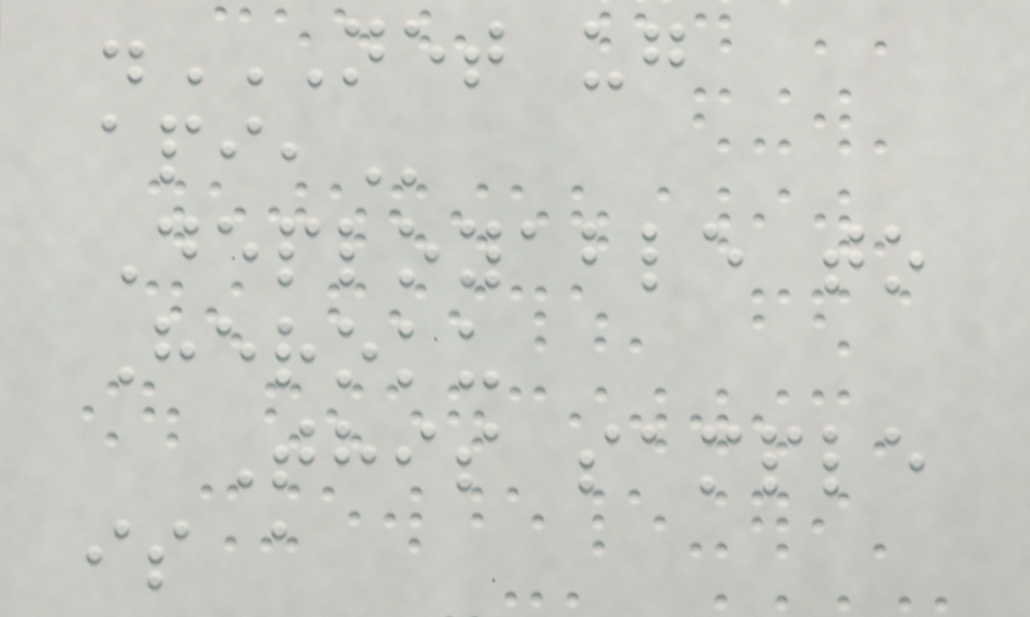.NET UG
API,
Deployable to
Heroku
This sample
is a
